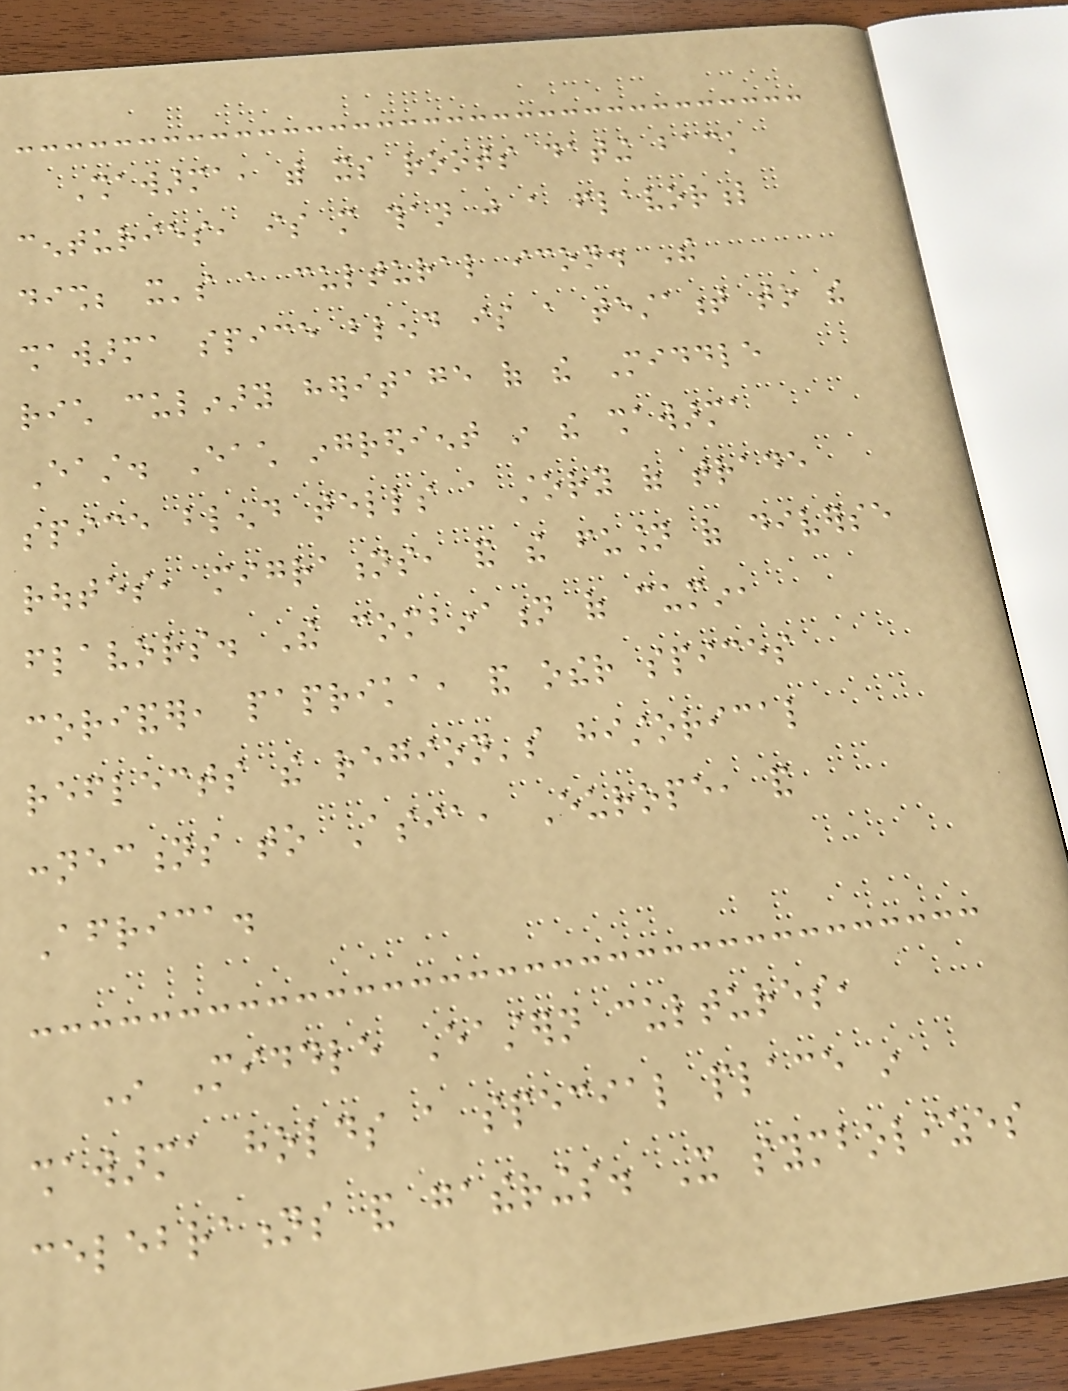Shawarma, with its roots dating back
centuries, is more than just a flavorful
dish; it's a cultural icon. The
shawarma spice blend is a testament to the
rich culinary heritage of the Middle
East. Each ingredient in the shawarma
spice blend tells a story of trade
routes, migrations, and the fusion of diverse
flavors. The combination of cumin,
coriander, paprika, and other spices
reflects the region's historical
connections to Asia, Europe, and
Africa.
In Middle Eastern cultures,
shawarma holds a special place in
celebrations and gatherings. It symbolizes
